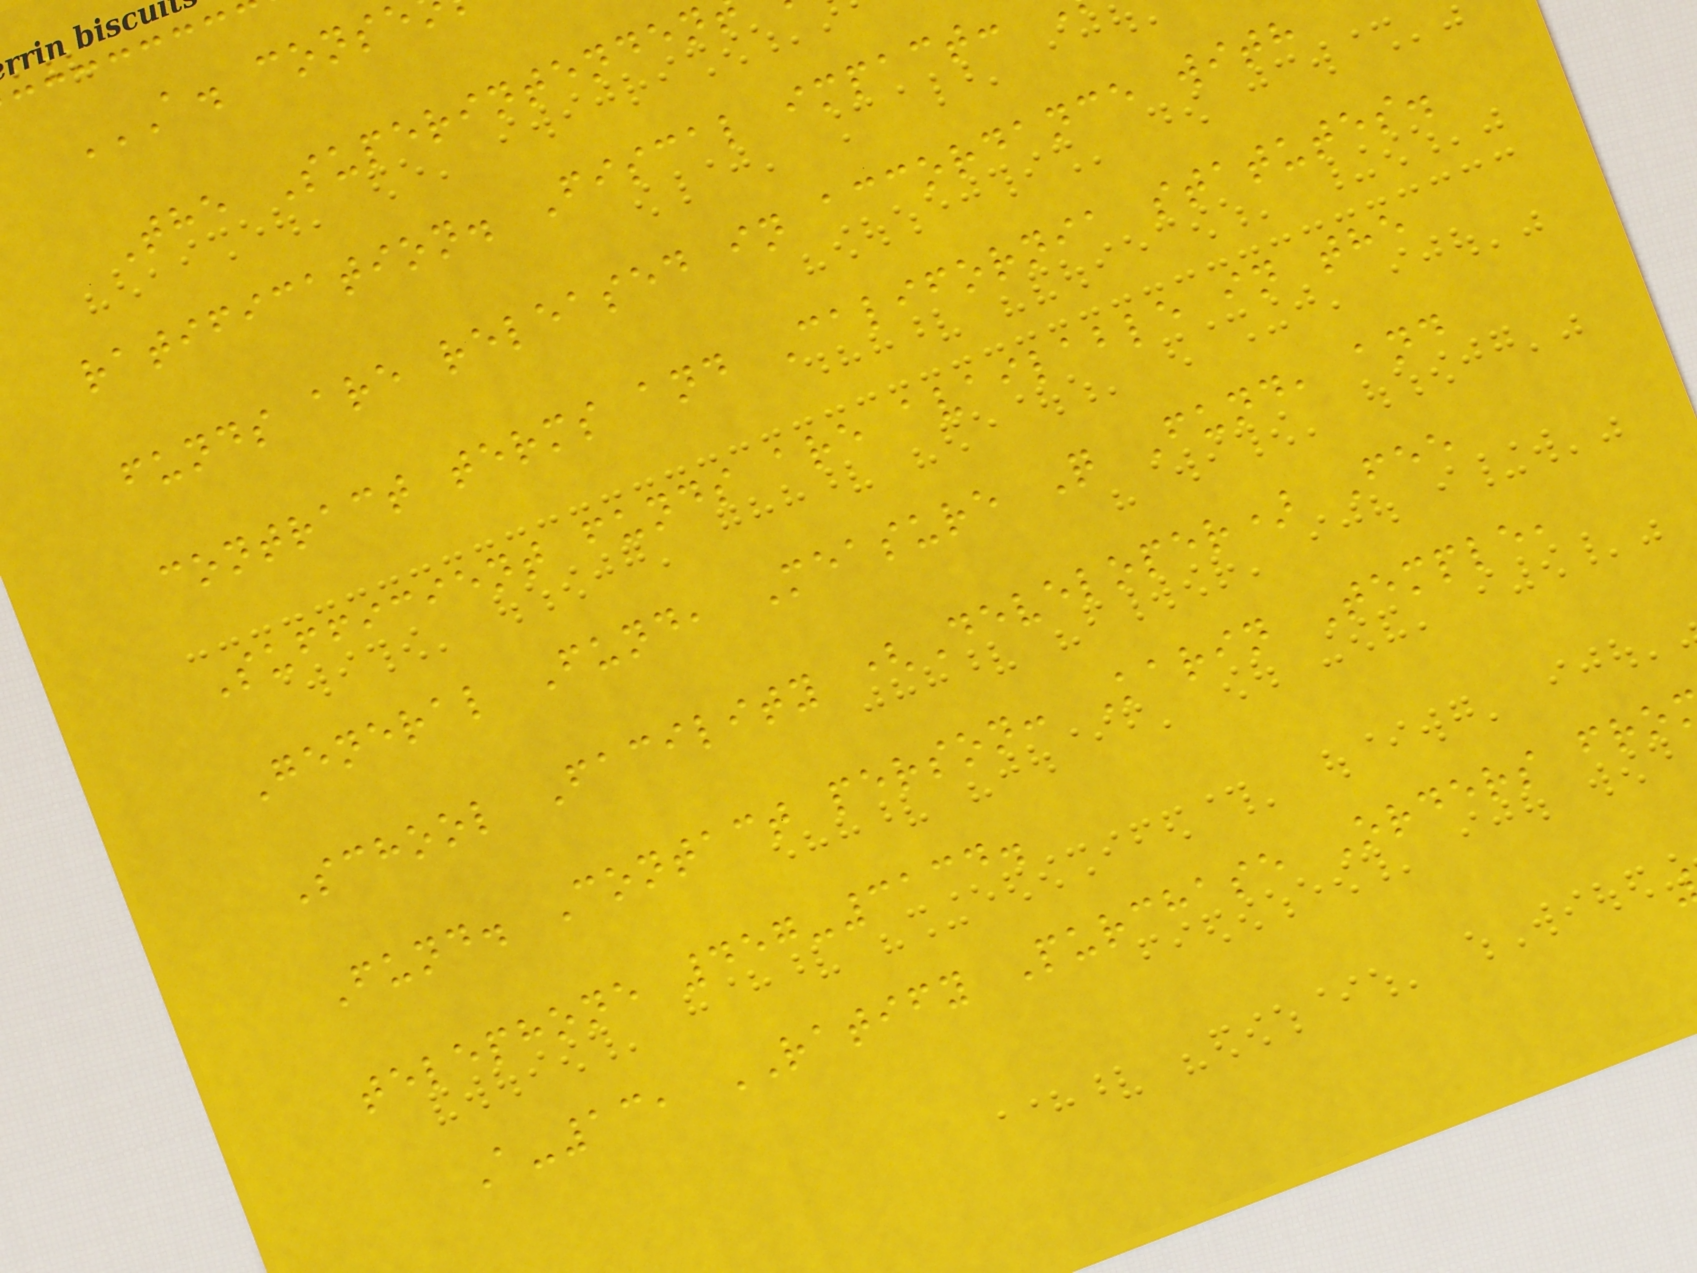The Superintenden
ratification. Fiscal impact:
funds are released in accordance with
contract terms and California statutes.
Sufficient funds are available in the
General Fund, Measure Q Fund, and
School Facility (Developer) Fee
Fund. Contact person: Karin Temple,
telephone 457-3134.
A-13, RATIFY Purchase Orders fro
